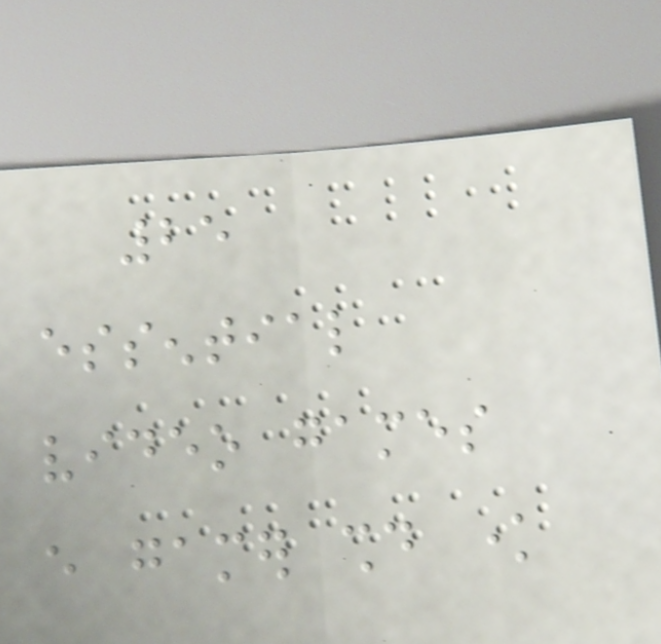25
essential
video games
every gamer should know
